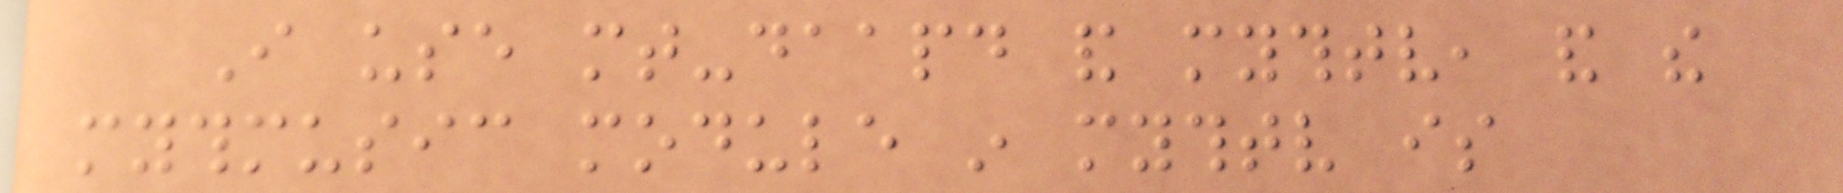I use mt-daapd and mythtv, and the
mythmusic module in mythtv is
